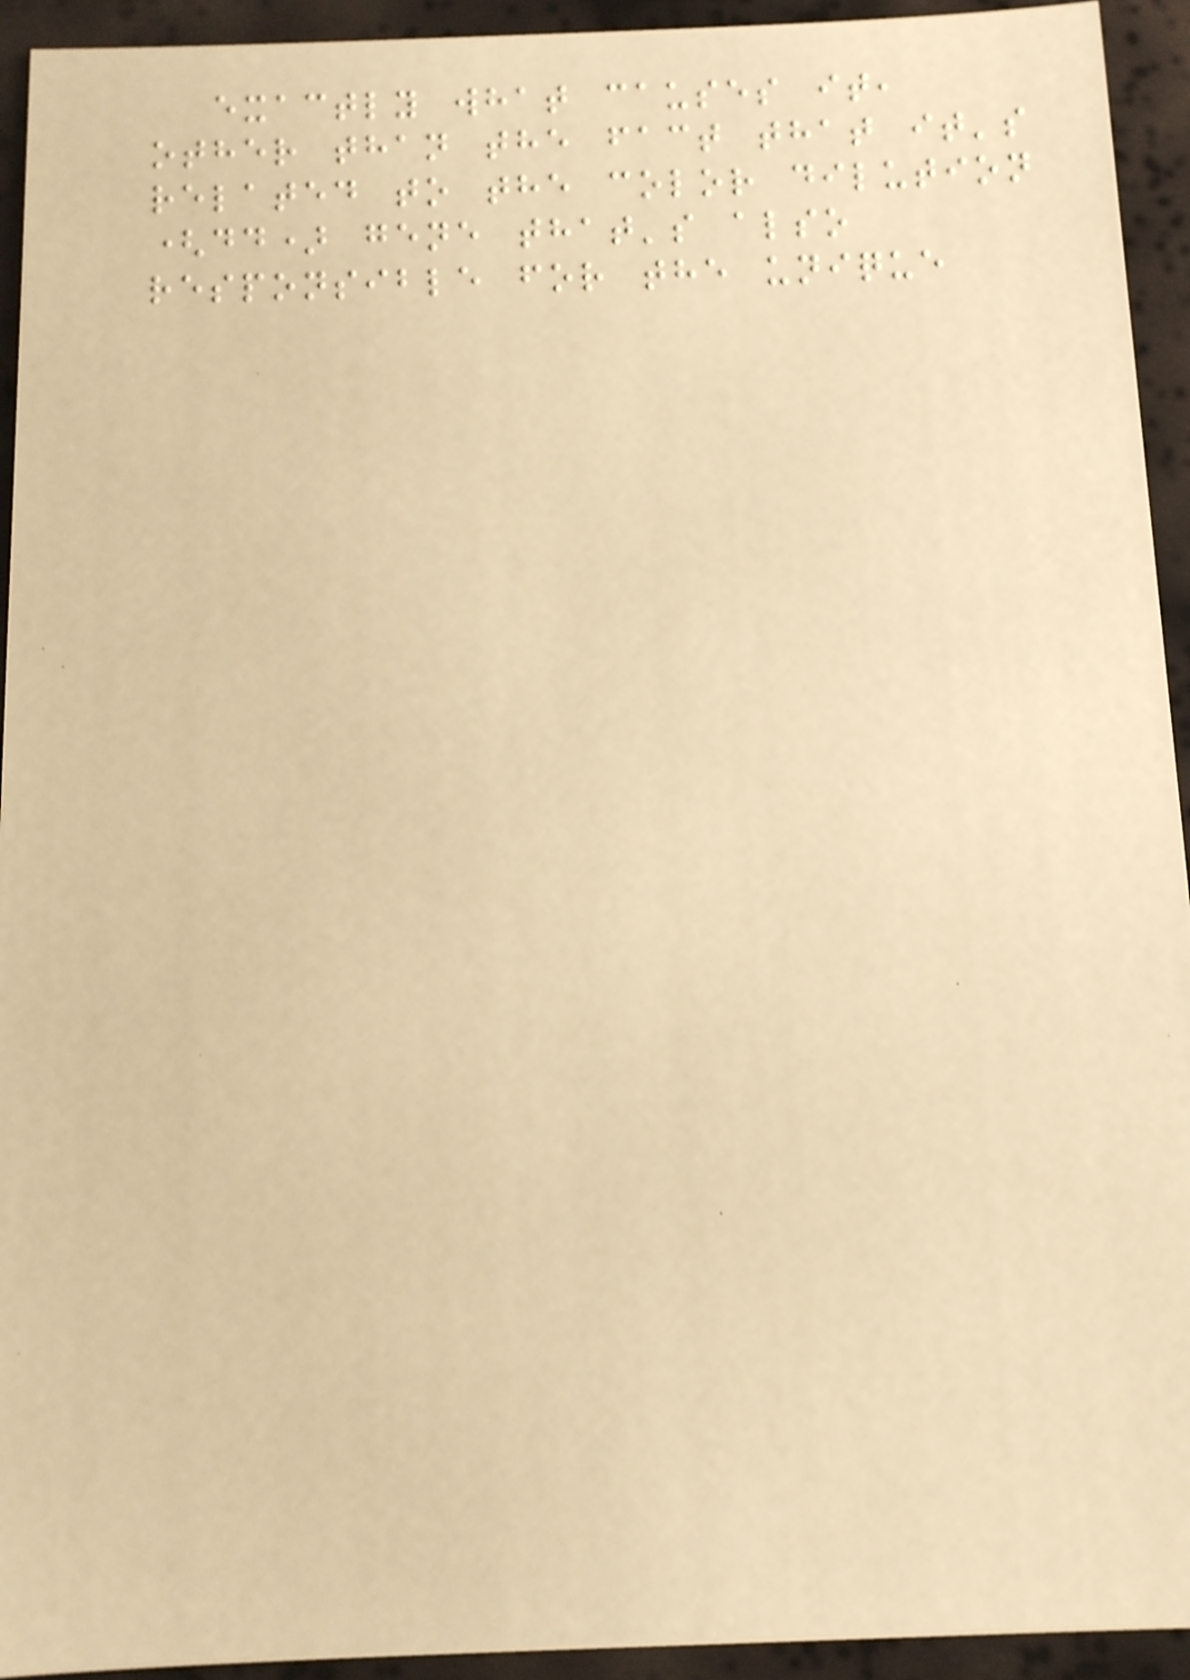exactly what causes it,
other than the fact that it's
related to the color dilution
(dd) gene that's also
responsible for the unique
